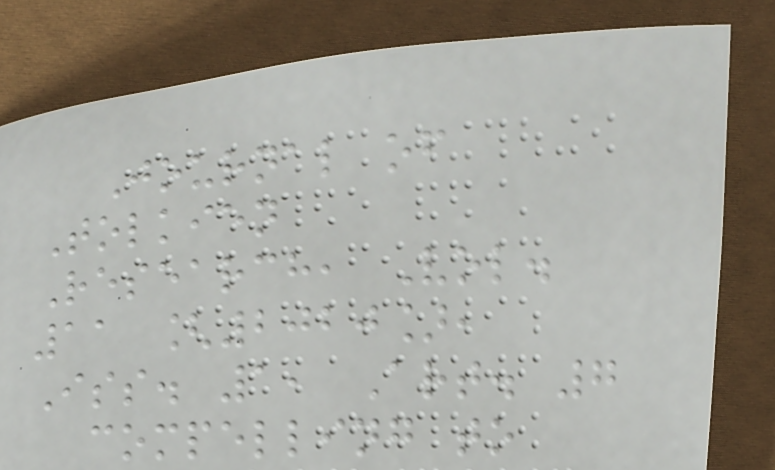Journal of
Tolkien
Research, Vol.
11 [2020],
Iss. 1, Art. 7
compelling to
